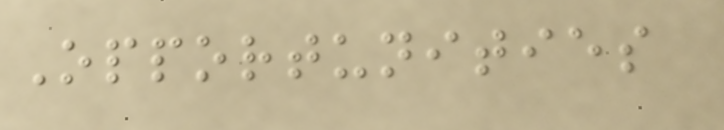Opportunities
